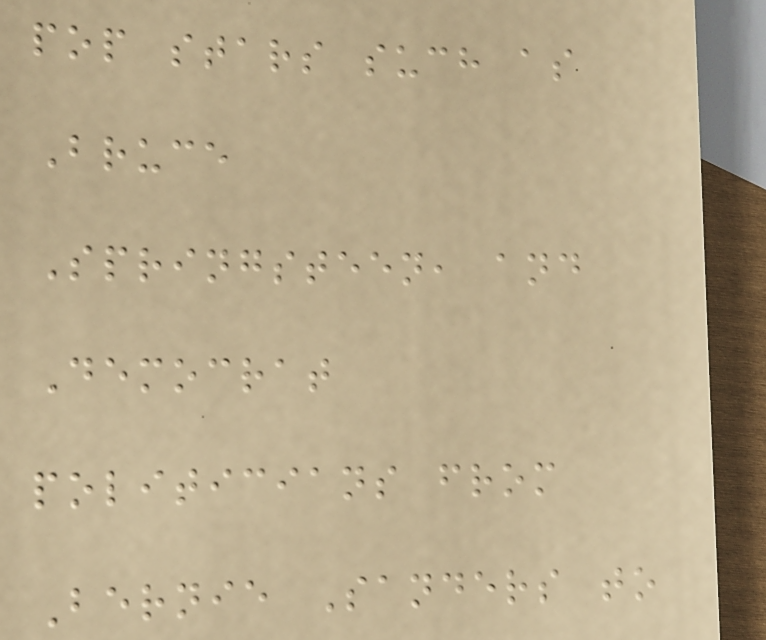pop stars such as
Bruce
Springsteen, and
Democrat
politicians from
Bernie Sanders to
